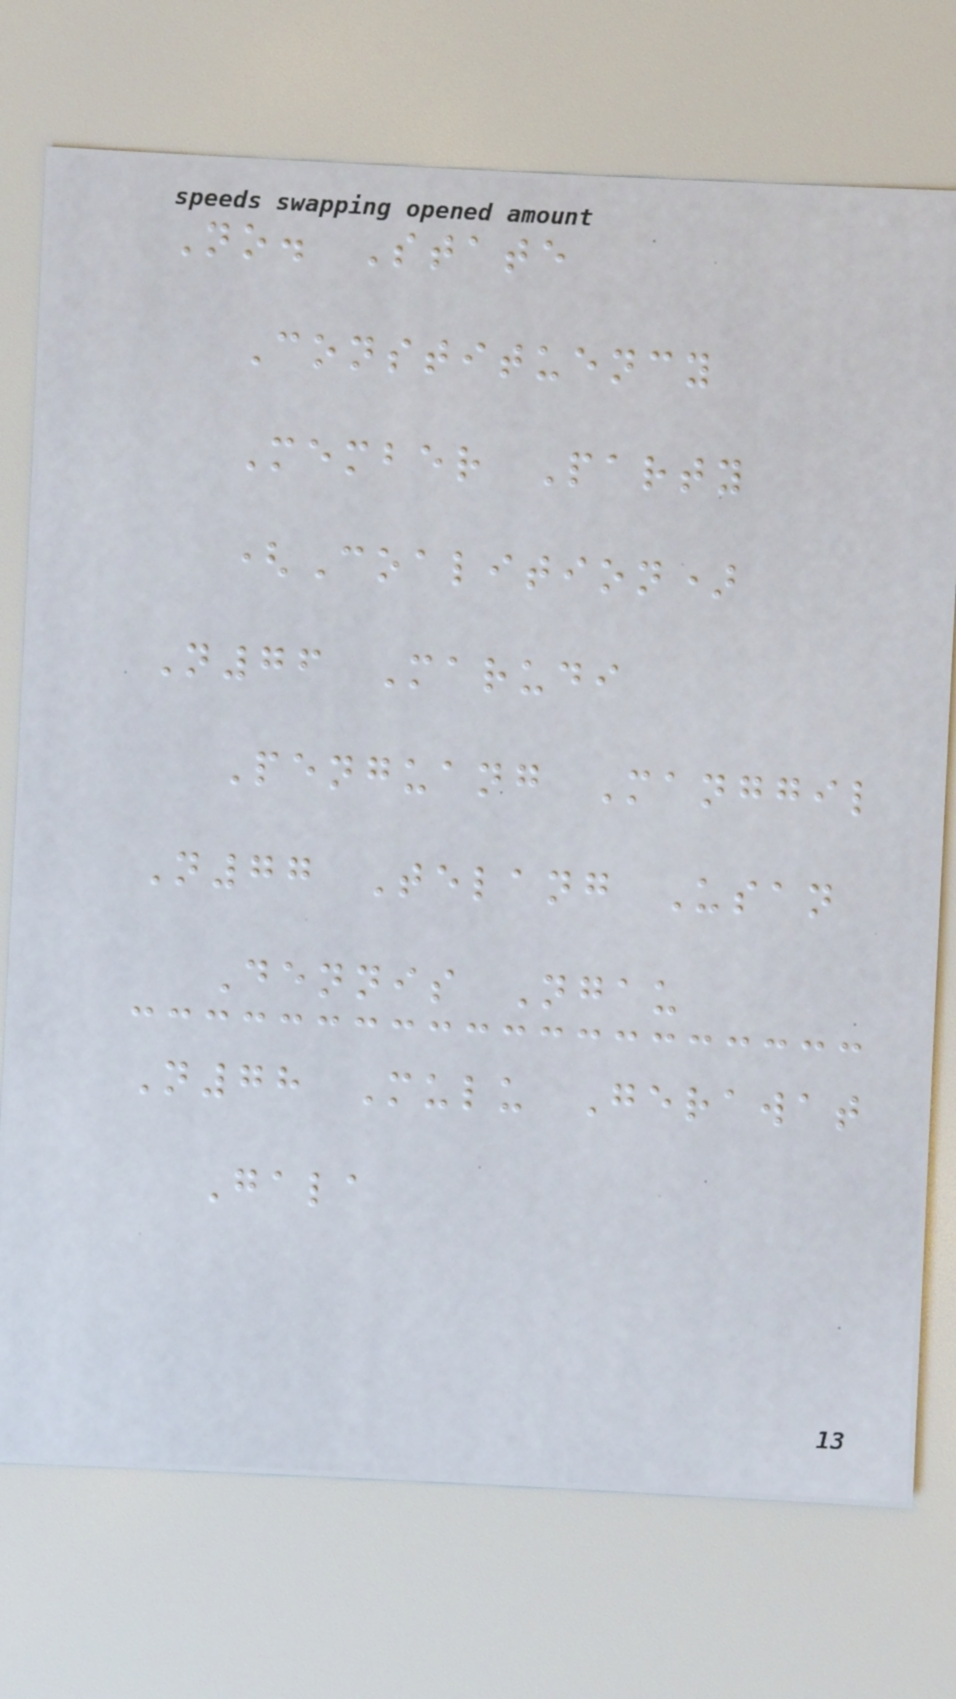No. State
Constituency
Member Party
(Coalition)
N76 Marudi
Penguang Manggil
N77 Telang Usan
Dennis Ngau
N78 Mulu Gerawat
Gala
